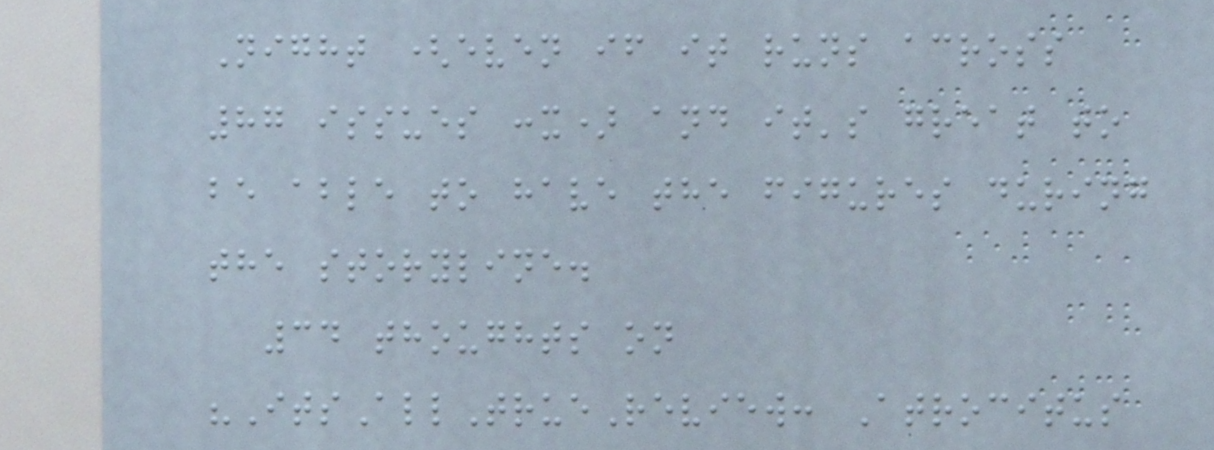Night (even if it runs across
87 issues :x) and it's great to
be able to have the figures during
the storyline.
34 thoughts on
"ItsAllTrueReview: Atrocitus
